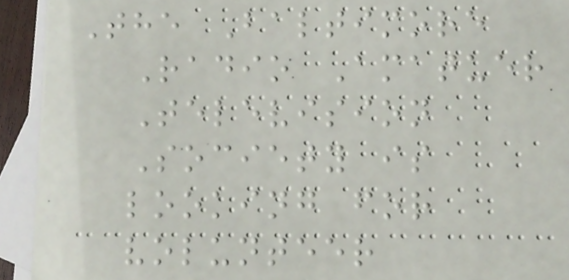The Baltimore
Radio Amatuer
Television
Society is
looking for
volunteer
